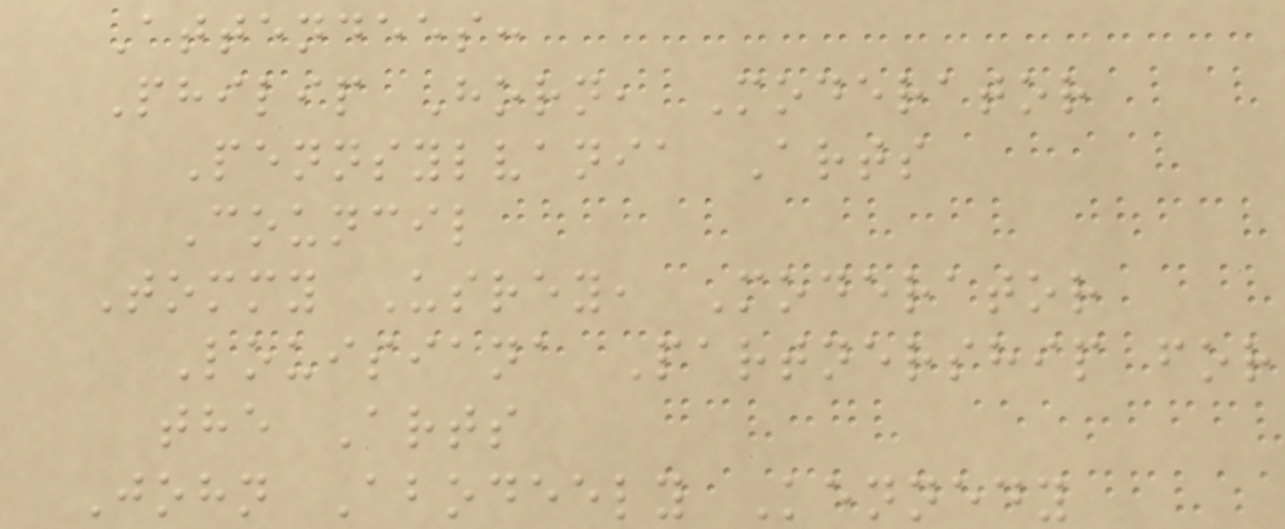Attendees:
Philip Horn, Moderator
Pennsylvania Arts
Council
Tommy Usrey, Moderator
Louisiana Partnership for
the Arts
John Abodeely Kennedy
